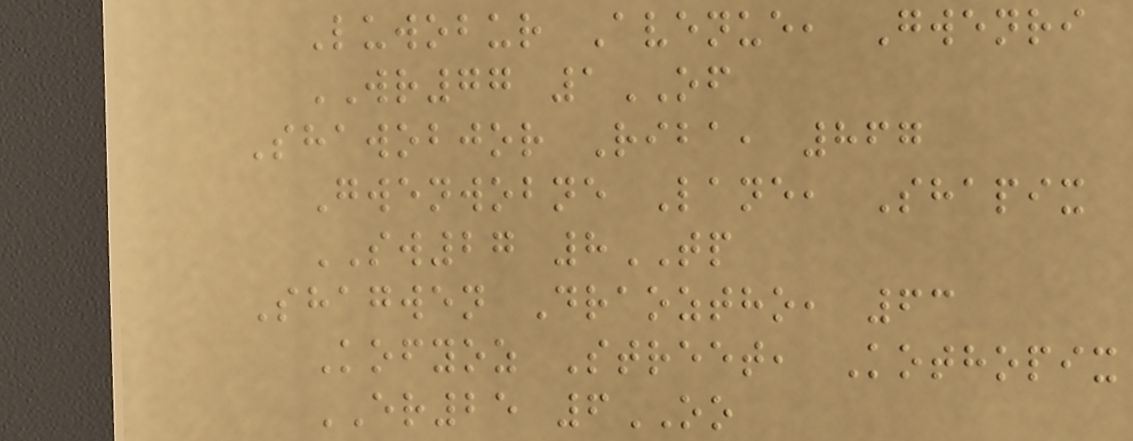Luwobur Avenue, Gwenri
WR77 1OF
Shawobjor Riba, 867
Gwenwobne Lane, Shapix
SW27 8TP
Shagwen Draoztho, 63
Kofyoz Street, Kothopix
ER25 6OO
